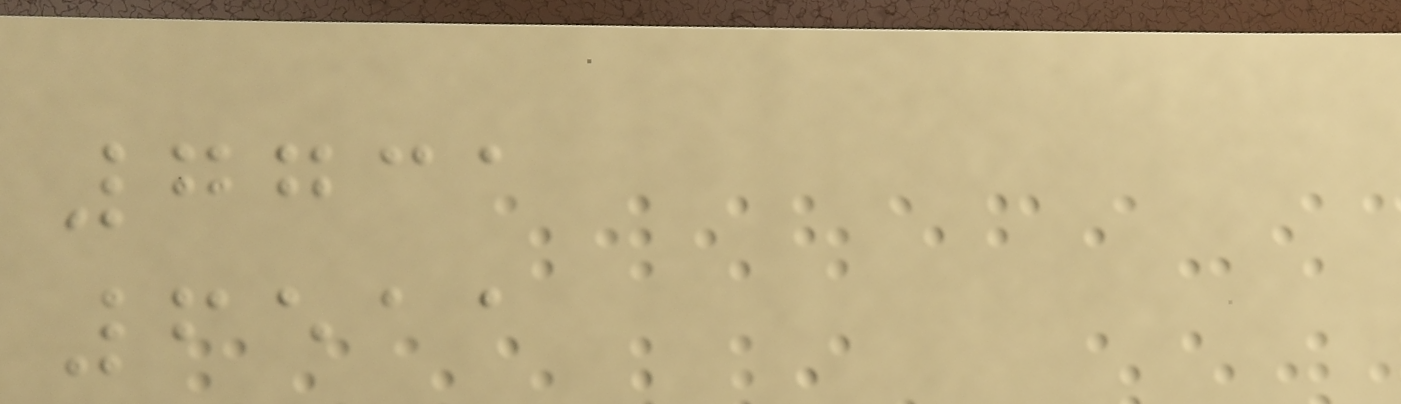7731
6511
